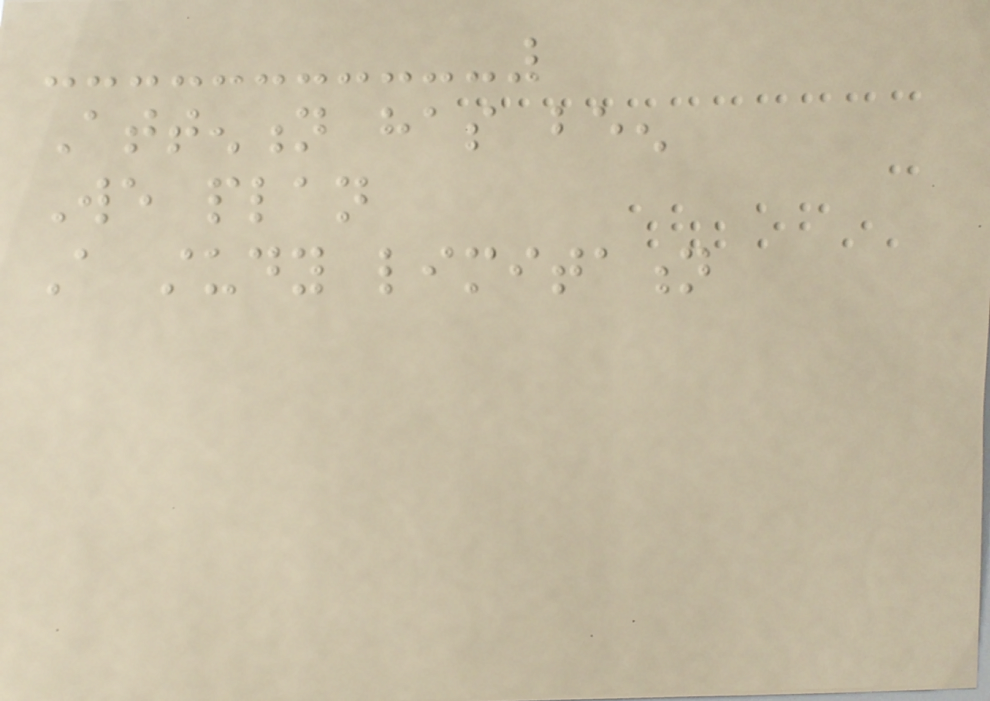Attention has been
We plan
A study limitation
